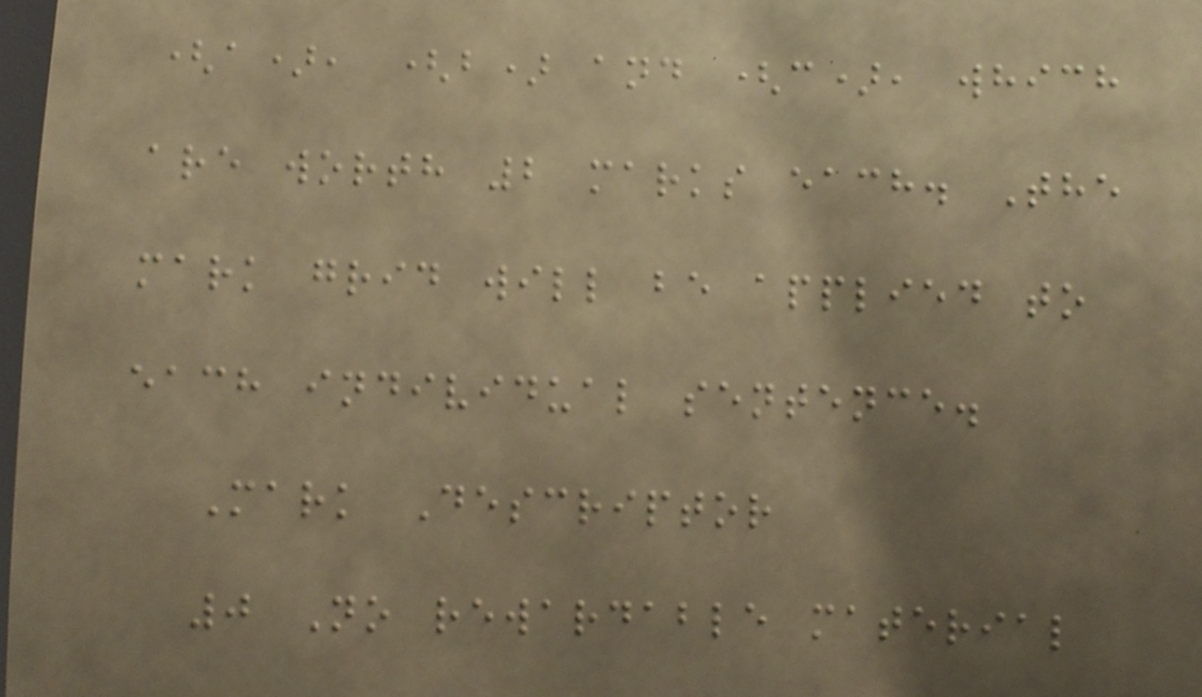(a), (b) and (c), which
are worth 2 marks each. The
mark grid will be applied to
each individual sentence.
Mark Descriptor
0 No rewardable material
